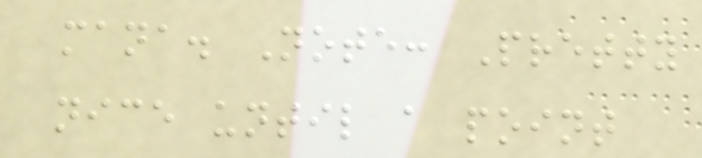mana. Note: Pretty
nice until a point
